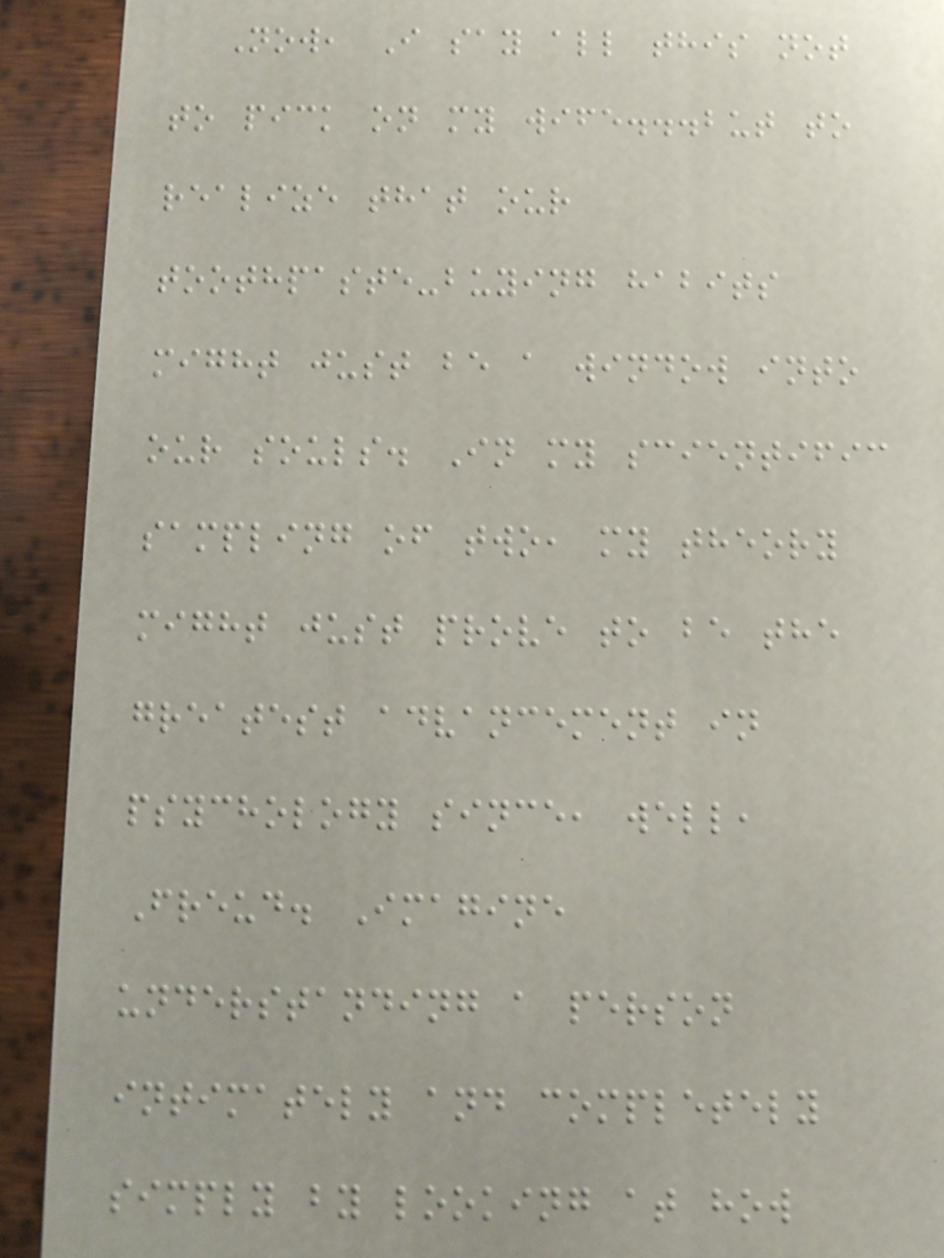Now, I say all this not
to pick on my wife...but to
realize that our
toothpaste-buying habits
might just be a window into
our souls. In my scientific
sampling of two, my theory
might just prove to be the
greatest advancement in
psychology since, well,
Freud. Imagine
understanding a person
intimately and completely
simply by looking at how
